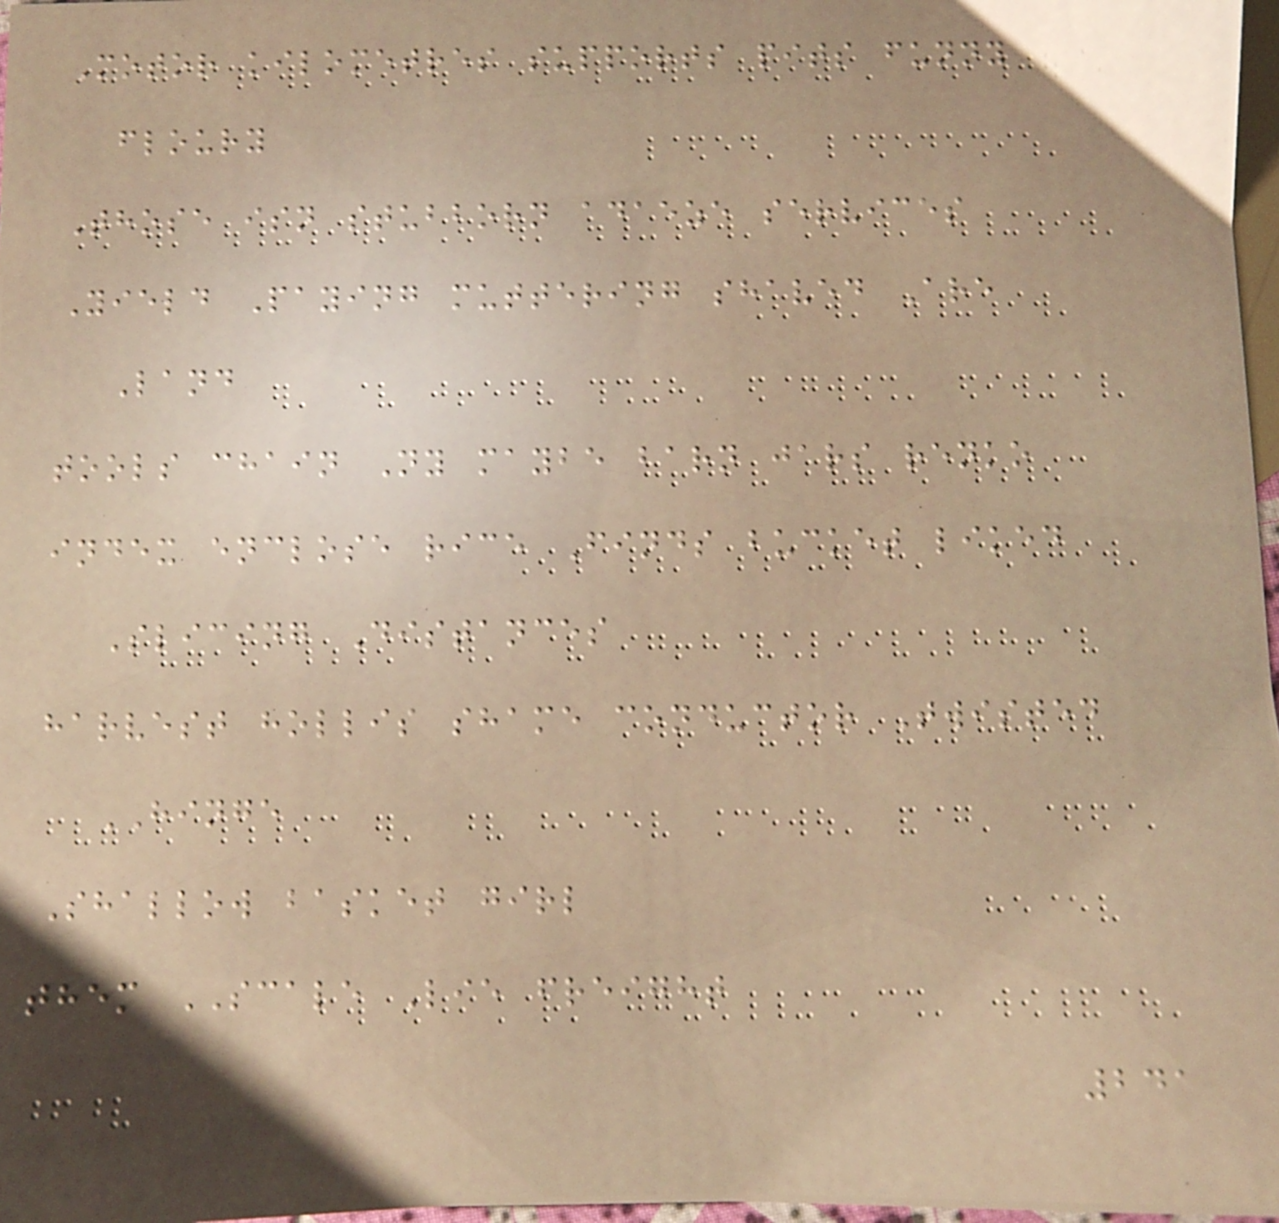Motor kilometres supports pits funny
floury
Those isn stubborn adaeze services
Yield Paying muttering shaved Are
Land
tools chain Ny maybe barn jars renko
index enclose rice Finds bucket liked
Slicing Distances
harvest hollis shame conductor Twisted
HINGE
Shallow basket girl
them SCALE Lie freight
241
